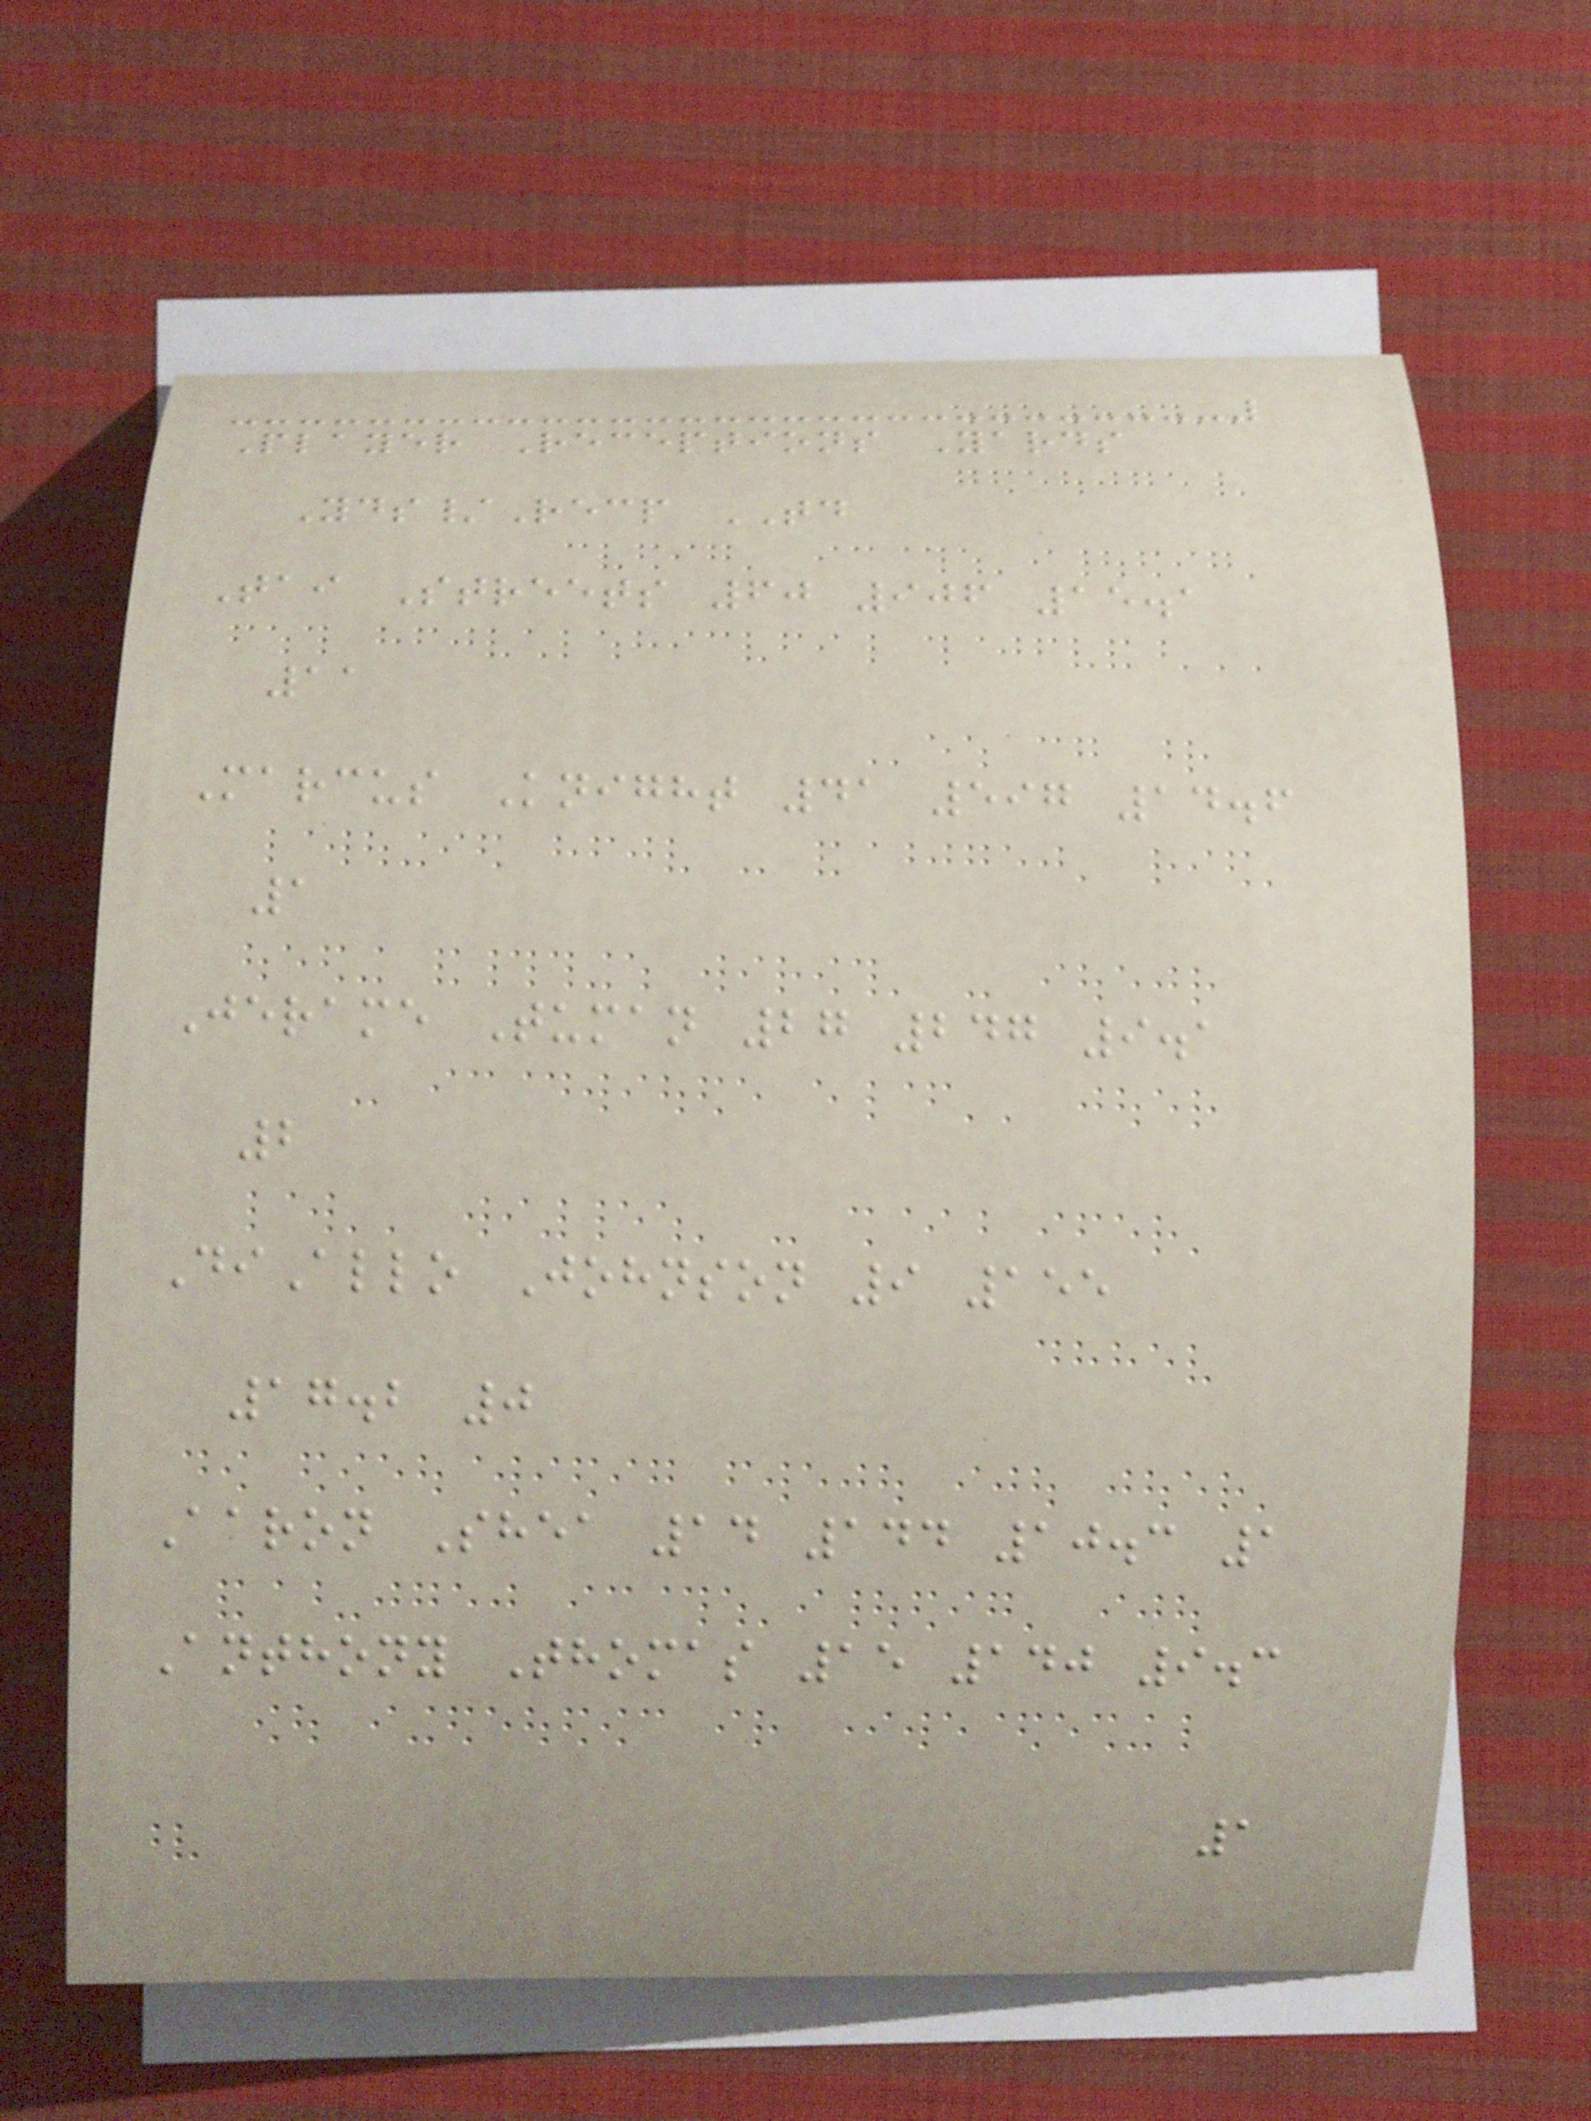Player Receptions Yards
Yds/Recp TD
Tai Streets 60 906 15.1
11
Marcus Knight 41 597 14.6
1
Jerame Tuman 27 247 9.1
2
DiAllo Johnson 9 155
17.2 0
Aaron Shea 14 144 10.3 1
Anthony Thomas 15 140 9.3
1
